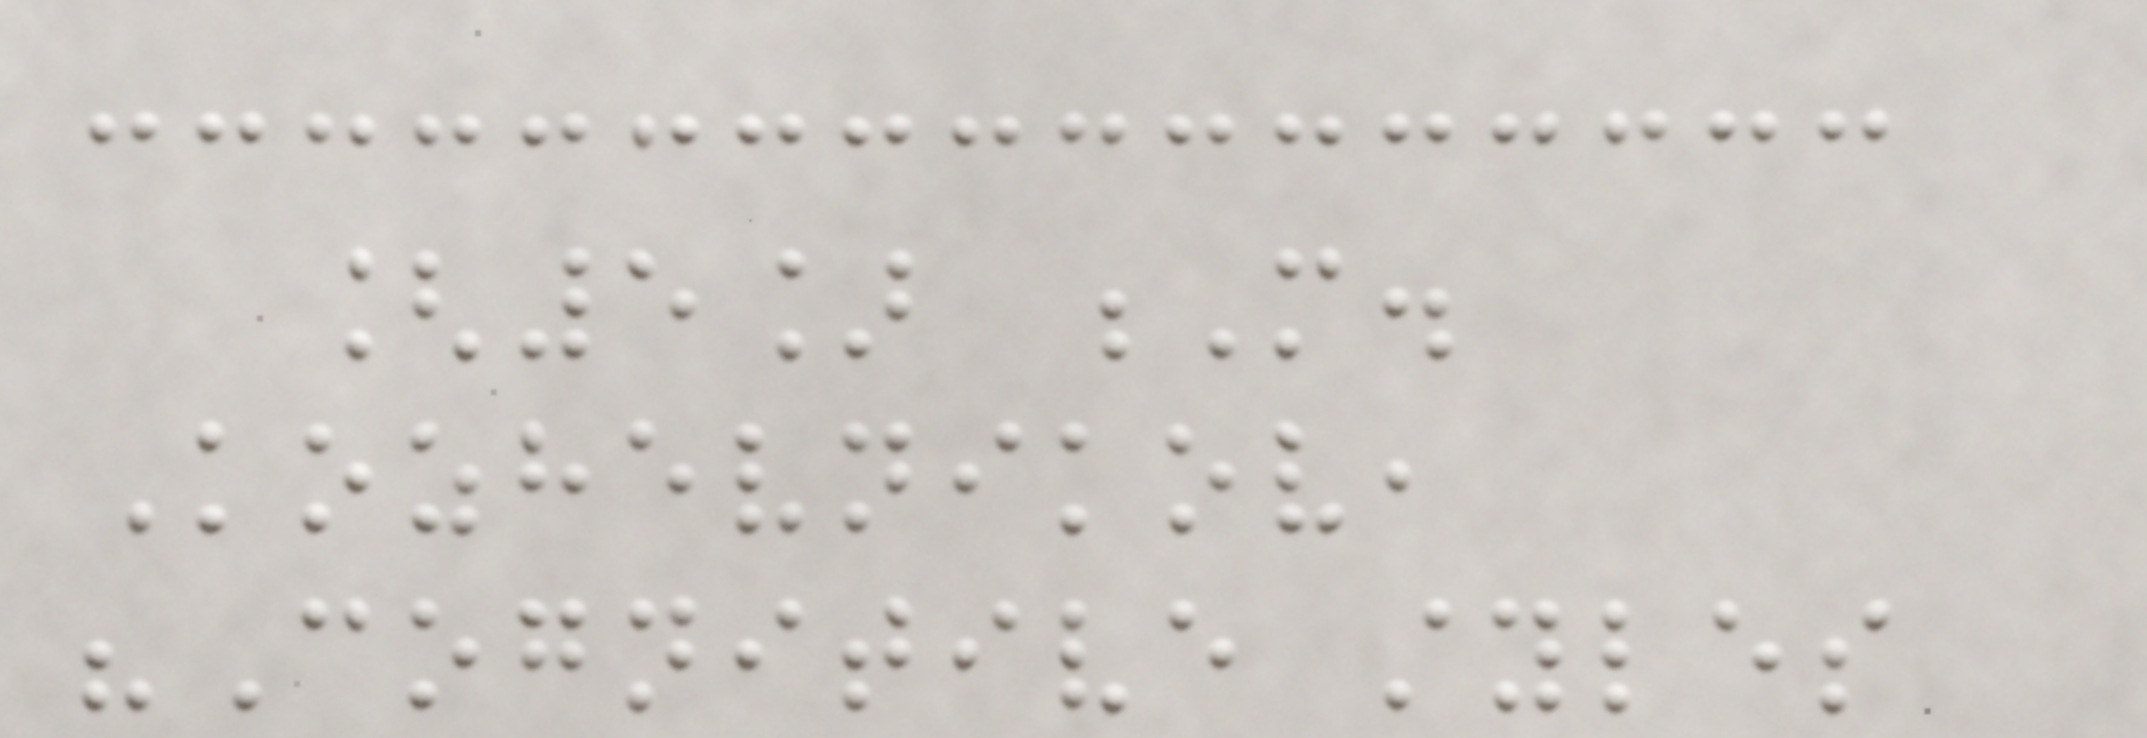[5] M.
Kozhevnikov,
"Cognitive styles
